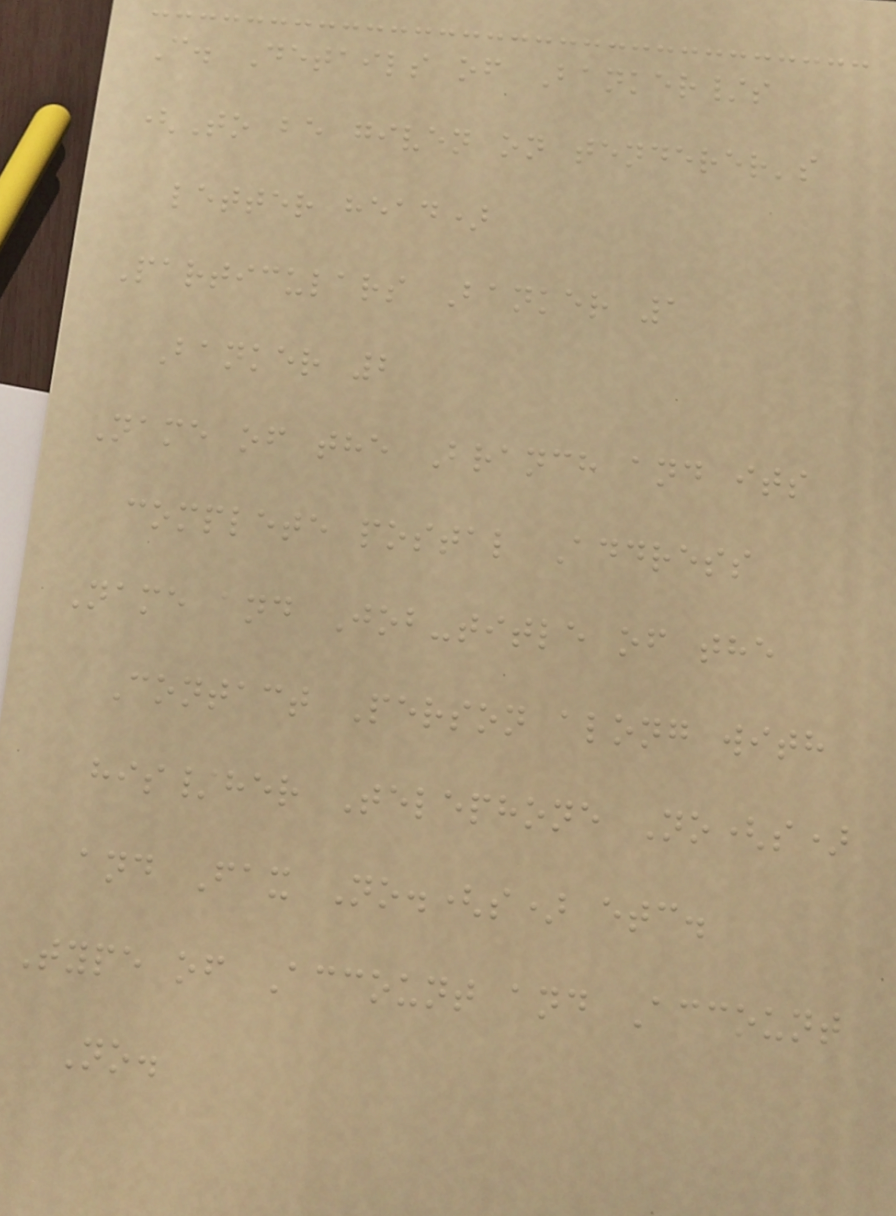C. Details of Banker/s
(To be given on tenderer's
letter head)
Particulars Banker 1
Banker 2
Name of the Branch and its
complete postal Address
Name and Job-title of the
Contact Person along with
his/her Telephone No(s)
and Fax No.(s) etc.
Type of Account and Account
No.
